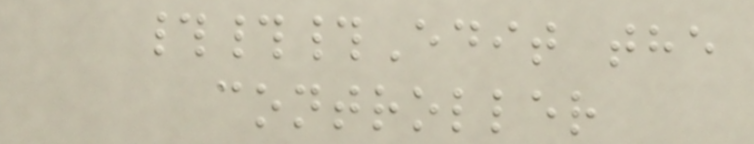###Edit the
controller
